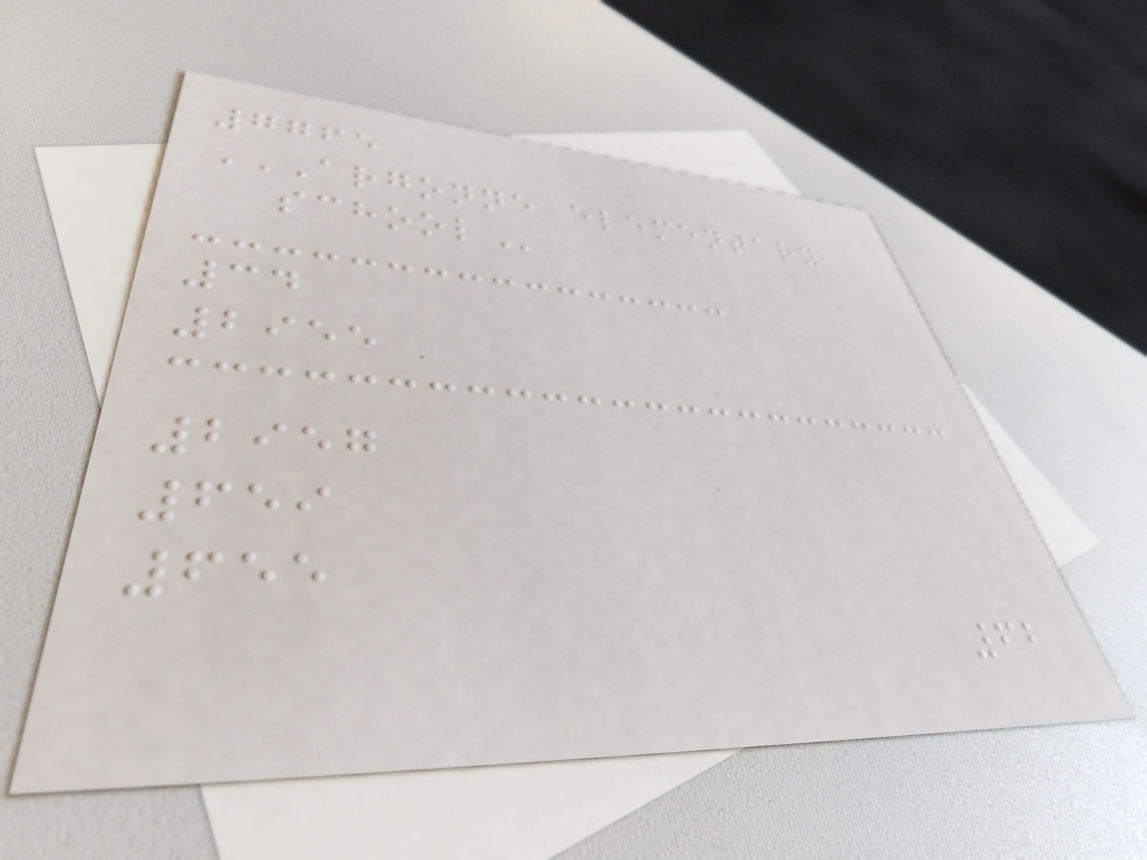7765
ARGONNE ELEMENTARY
SCHOOL
34
2955
2957
659
655
62
